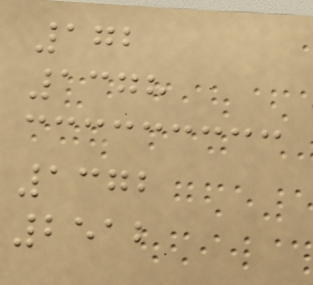172
1378
1372
2512
